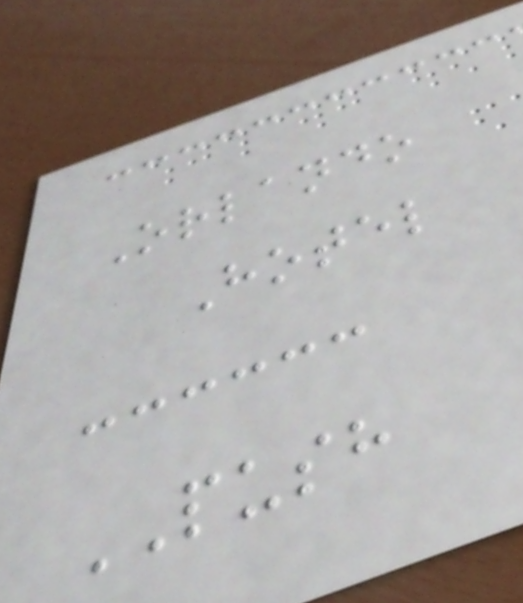Orlando
Hotel
PUSH
